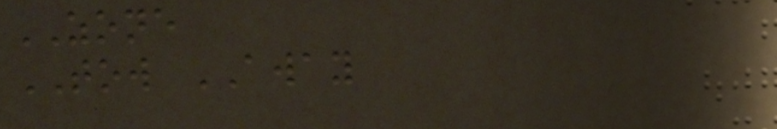ZONE
TOW AWAY
